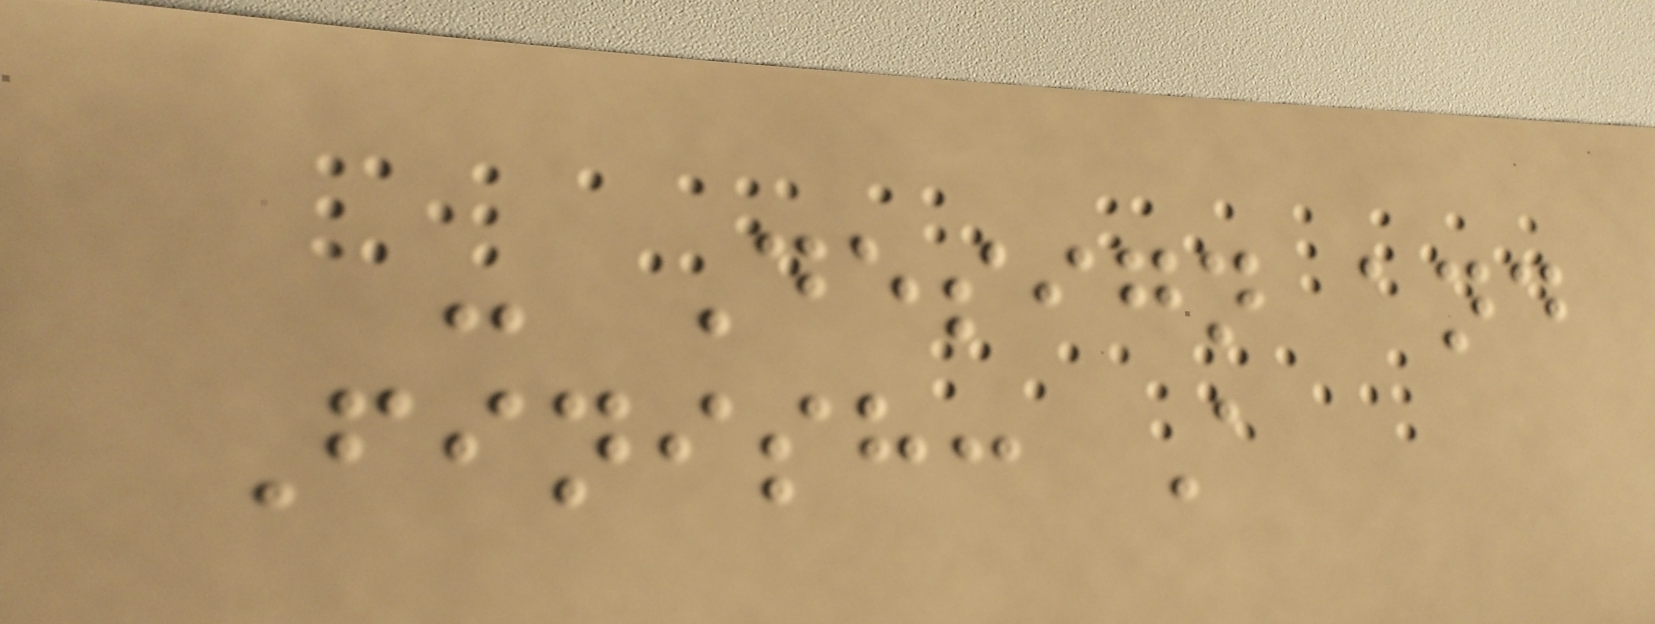- Design and
Finish: A
